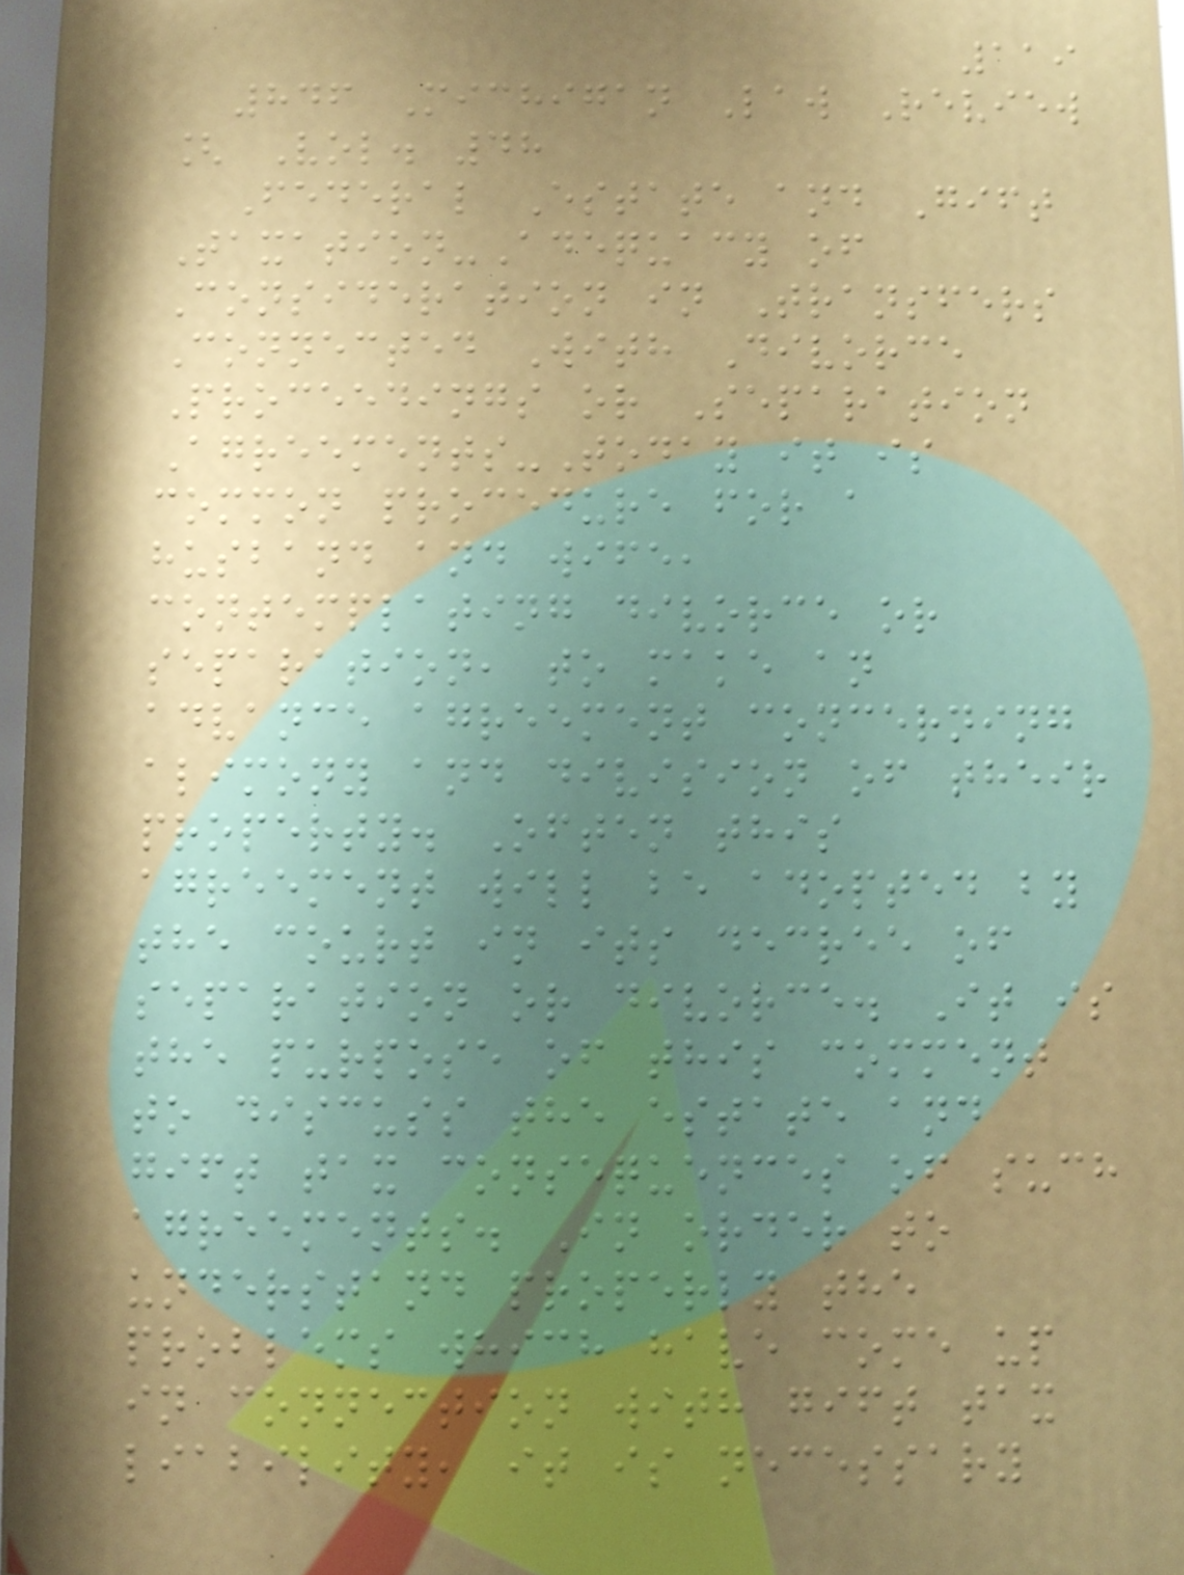119
846 Michigan Law Review
[ Vol. 48
Federal Estate and Gift
Taxation-Adequacy of
Consideration in Transfers
Connected With Divorce
Proceedings or Separation
Agreements-Today it is
common procedure for a
husband and wife,
contemplating divorce or
separation, to make an
advance agreement concerning
alimony and division of their
property. Often this
agreement will be adopted by
the court in its decree of
separation or divorce. It is
the purpose of this comment
to discuss the estate and
gift tax consequences of such
agreements. In order to
understand properly the
problems which have come up
in connection with gift tax
liability, it is necessary
